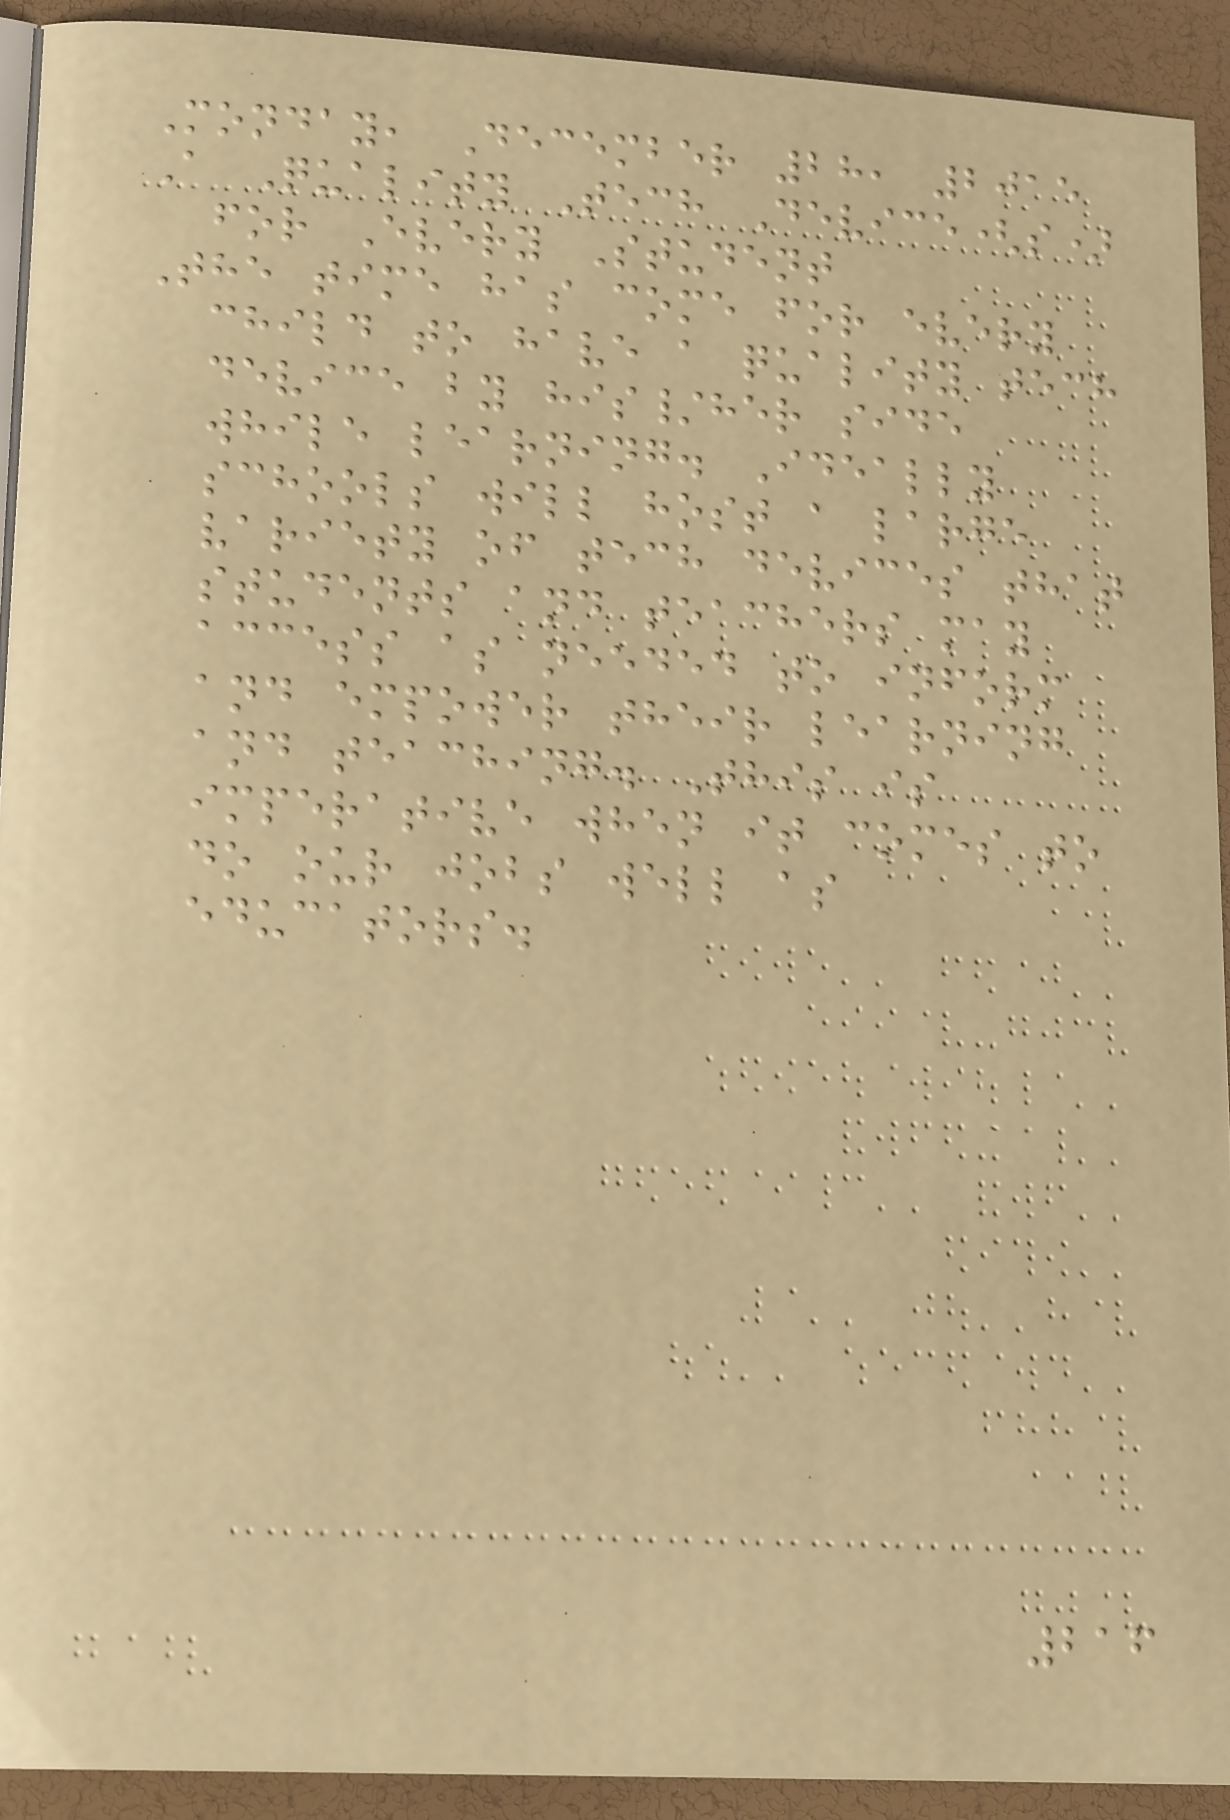Monday, December 28, 2015
A Quality Tech Device(s)
for Every Student
The time has come for every
child to have a quality tech
device by his/her side
while learning. Ideally
schools will host a large
variety of tech devices that
students and teachers may
access as needed to inform
and empower their learning
and teaching. This is
imperative when it comes to
do our jobs well as
educators.
216
